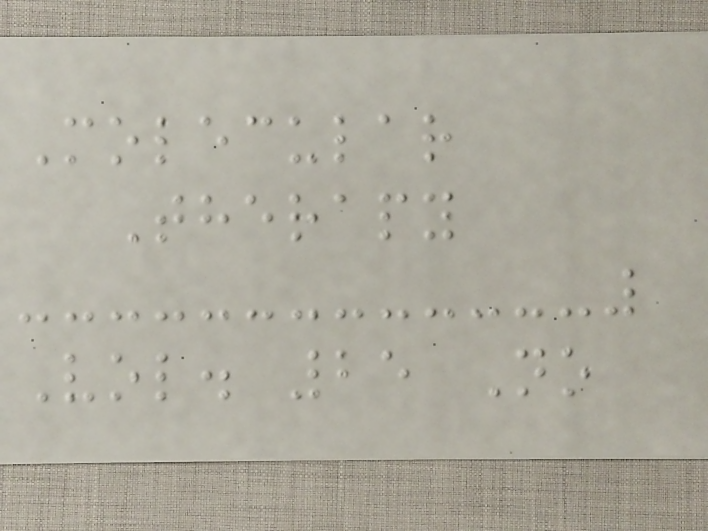Molecular
Therapy
Vol. 25 No
